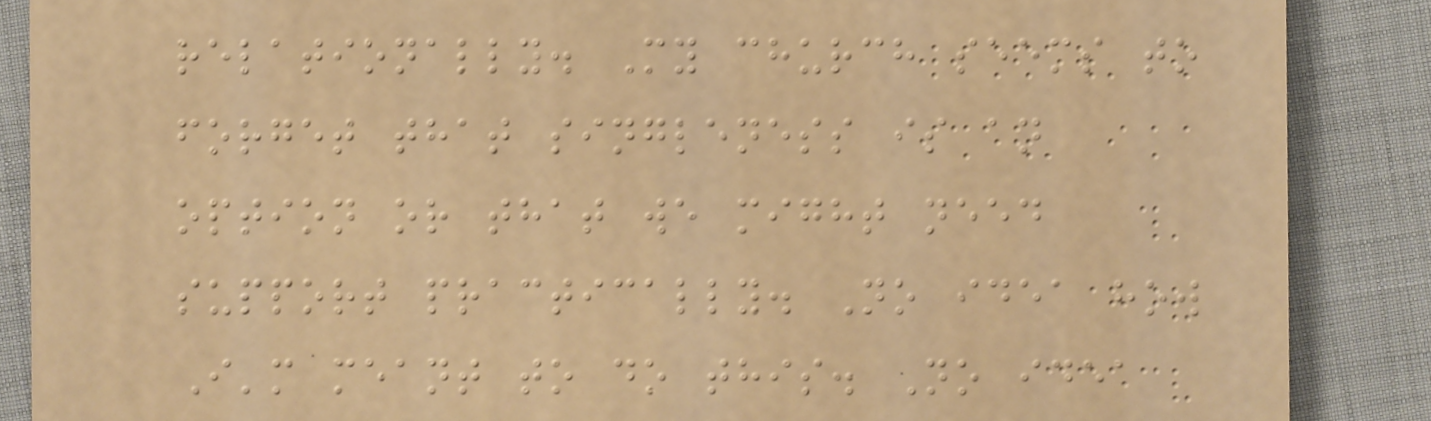relationally. My church seems to
forget that singleness is an
option or that we might need
support practically. No idea how
I'm meant to do this. No idea
